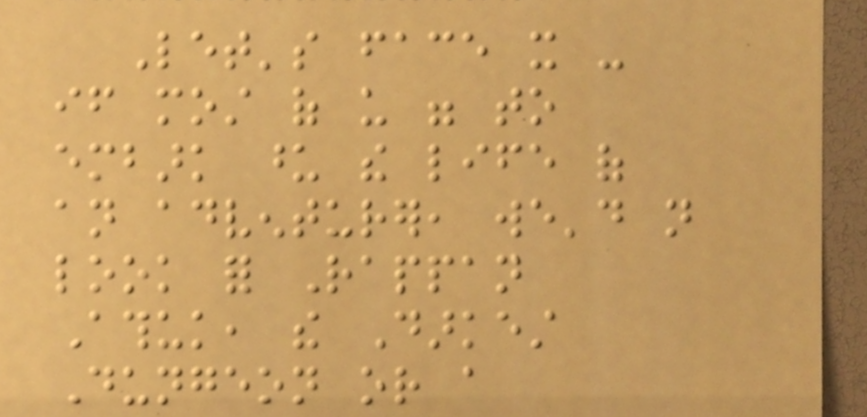Let's face it -
if most of us were to
embark upon the life of
an adventurer, we'd not
look for Rappan
Athuk, the Darkest
Dungeon or a
